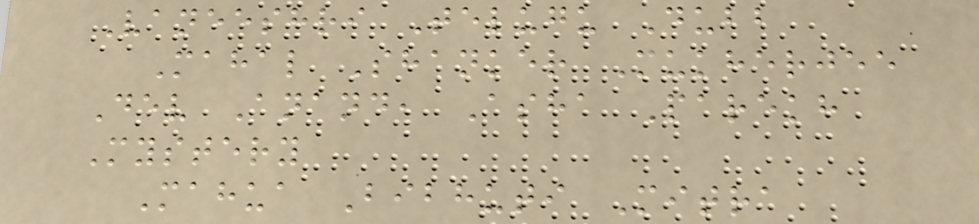Vaneeshri Telugu Dubb
Mahal Shanker Mukherjee
Dev Anand, Asha Parekh
Mystery
Mahua Bibhuti Mitra
